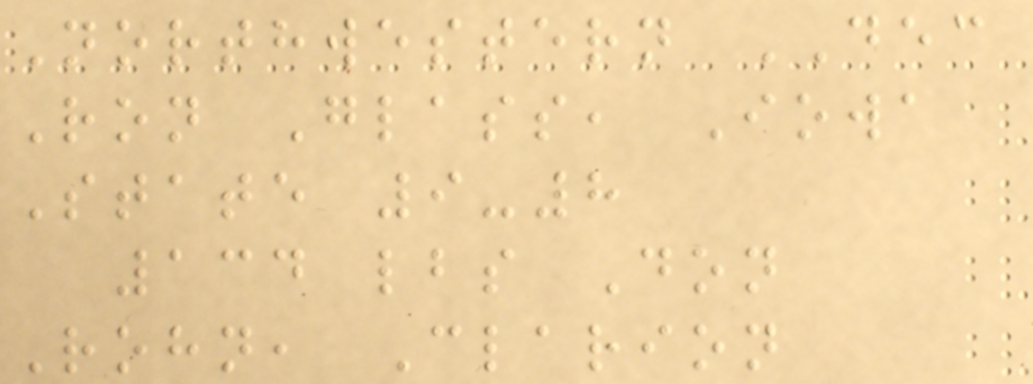Northwestern DEC
Ron Glass, Iowa
State 9-8
134 lbs Don
Rohn, Clarion
